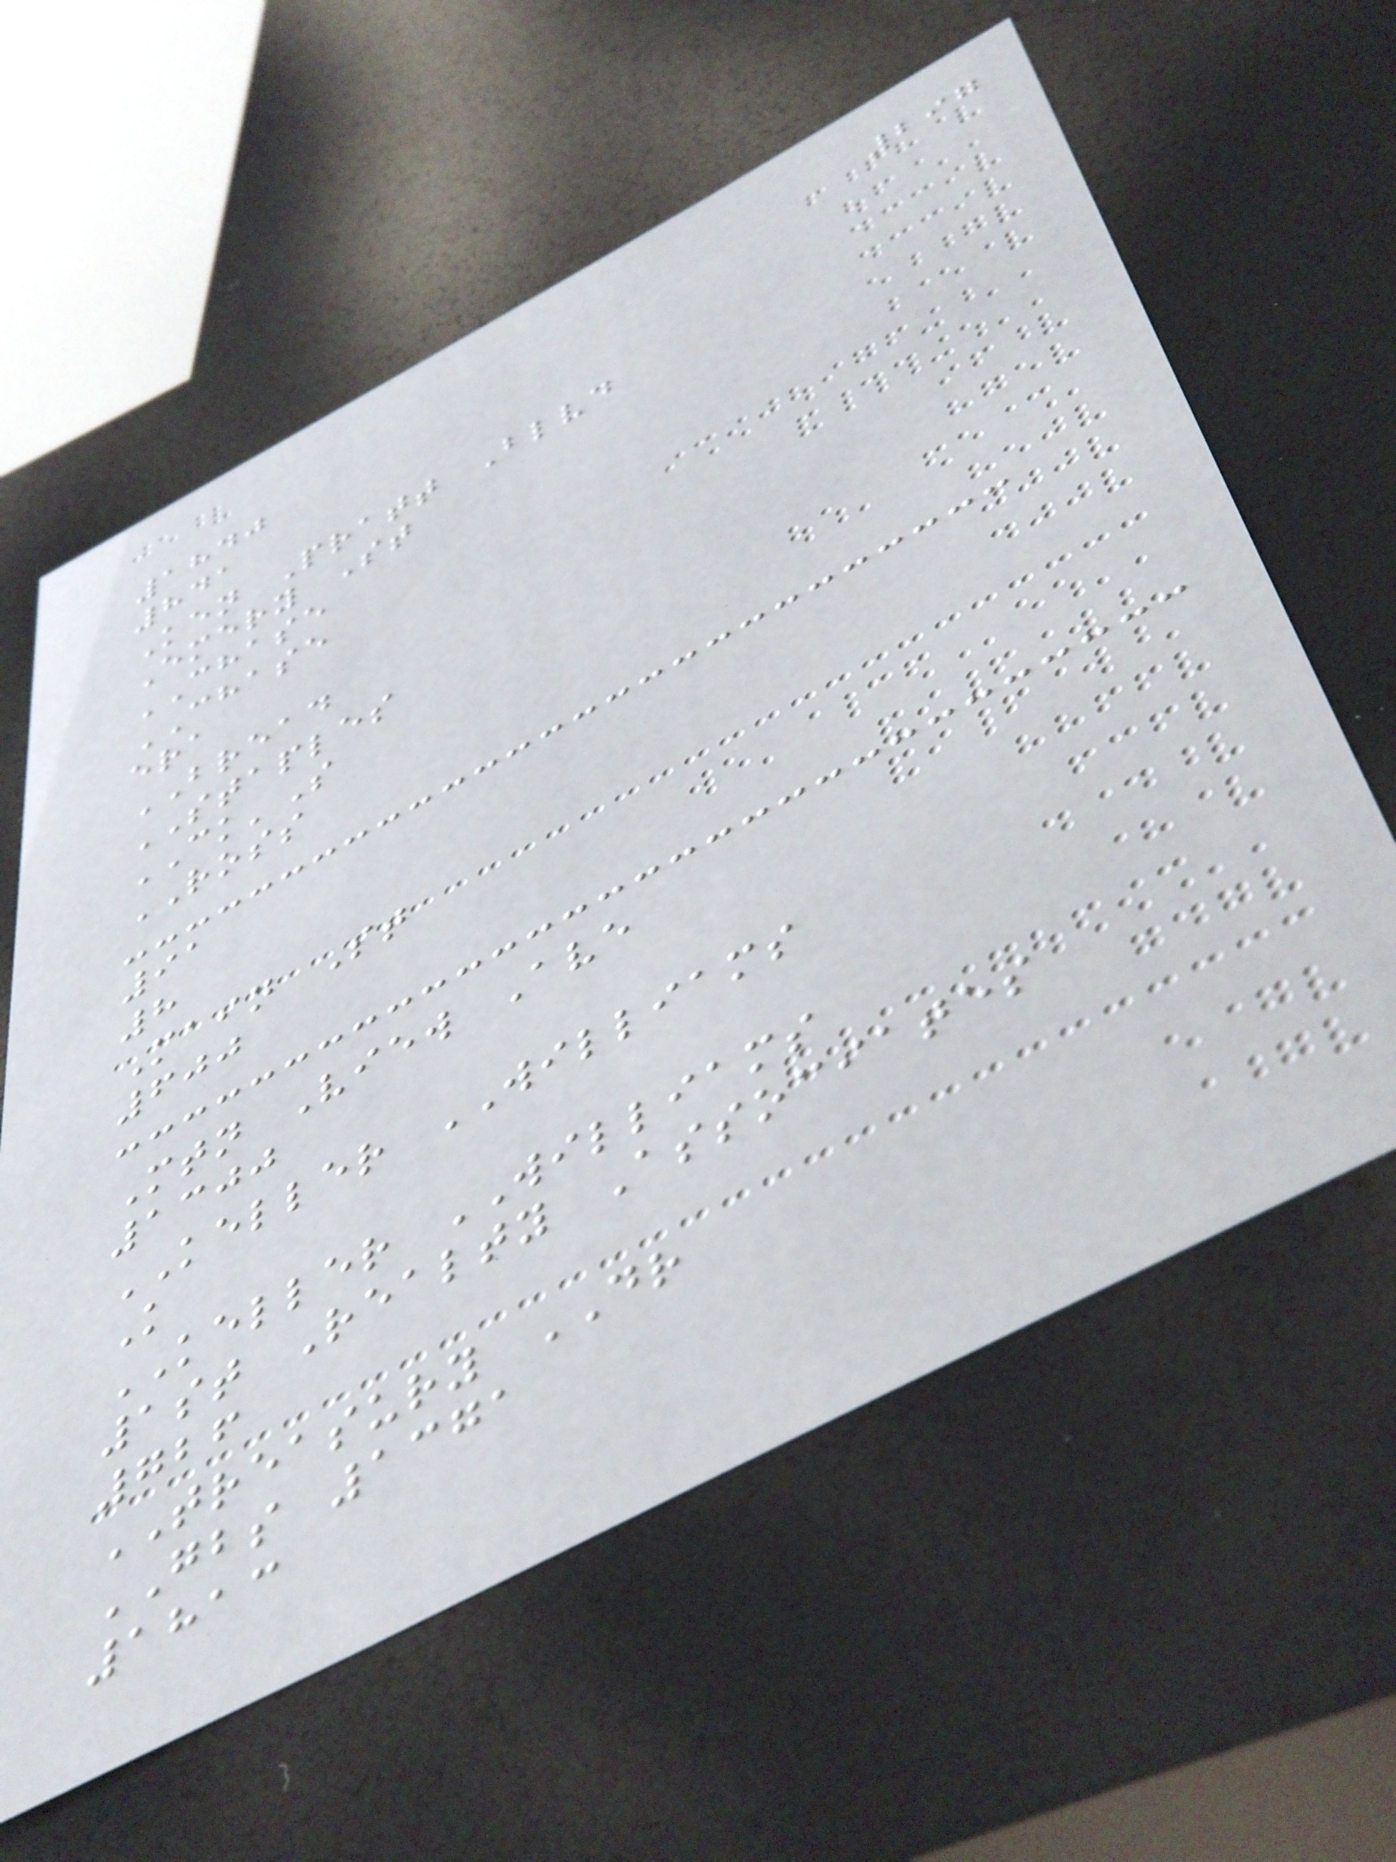297
1840
841
Ken Pratt Blvd
Emery St
CHASE
CHASE
era
BREAD
STAPLES
CK'S
ROSS
91
8
Main St
600
Mtn View Ave
1300
KELLER WILLIAMS
K
KELLER WILLIAMS
1st Realty Associates
726
TREASURY DR
GBS 1371
1813
